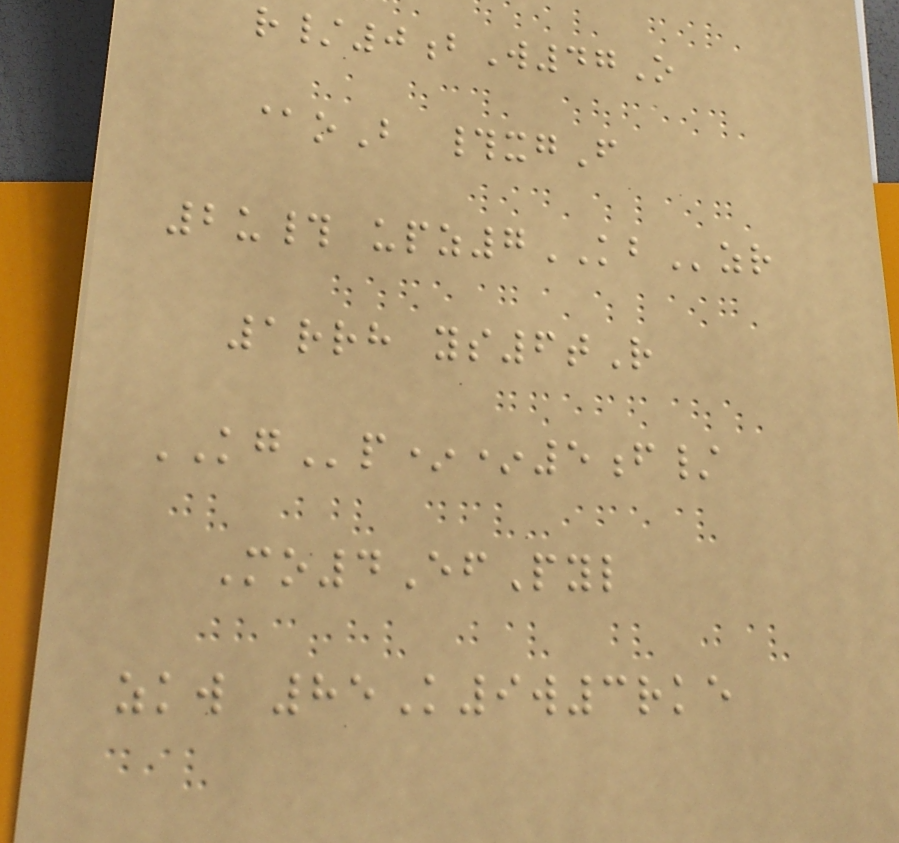r/0bW47O
@oB #xgF
2u# upz7KBzr
1rrh ys6tR
KGp**5f/
Mo4EfPyl
zkw 85K9w3rke
